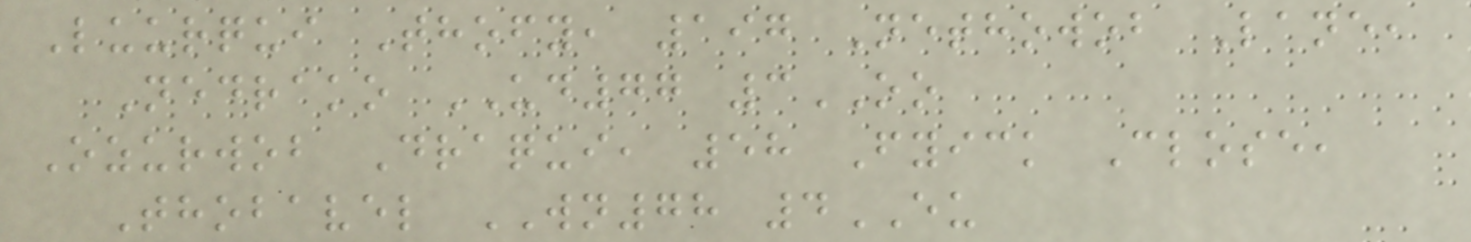Luurqui Thofy, 197 Nethowob Lane,
Nedrako UD77 3OO
Ozurwob Draqui, 58 Fyick Close,
Thobavel WN78 4EU
